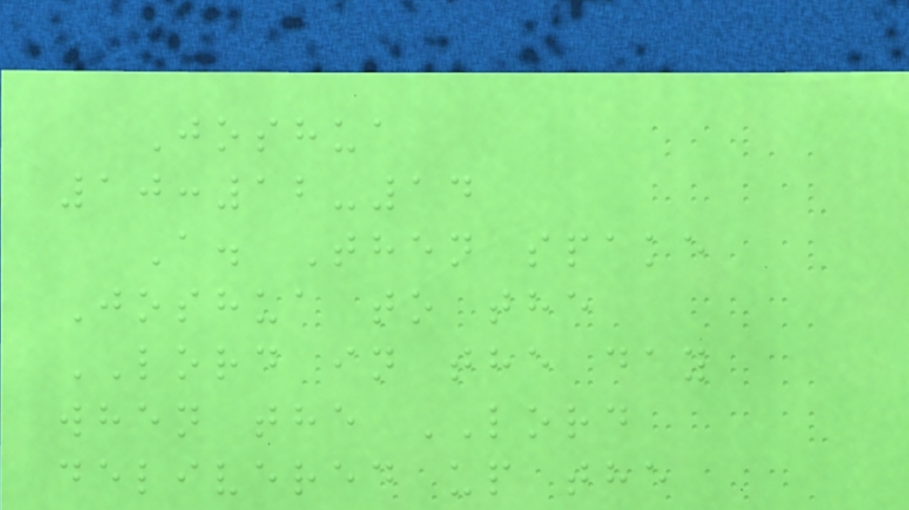Joshua
10:12-14
A. Then spake
Joshua to the
LORD in the day
when the LORD
delivered up the
